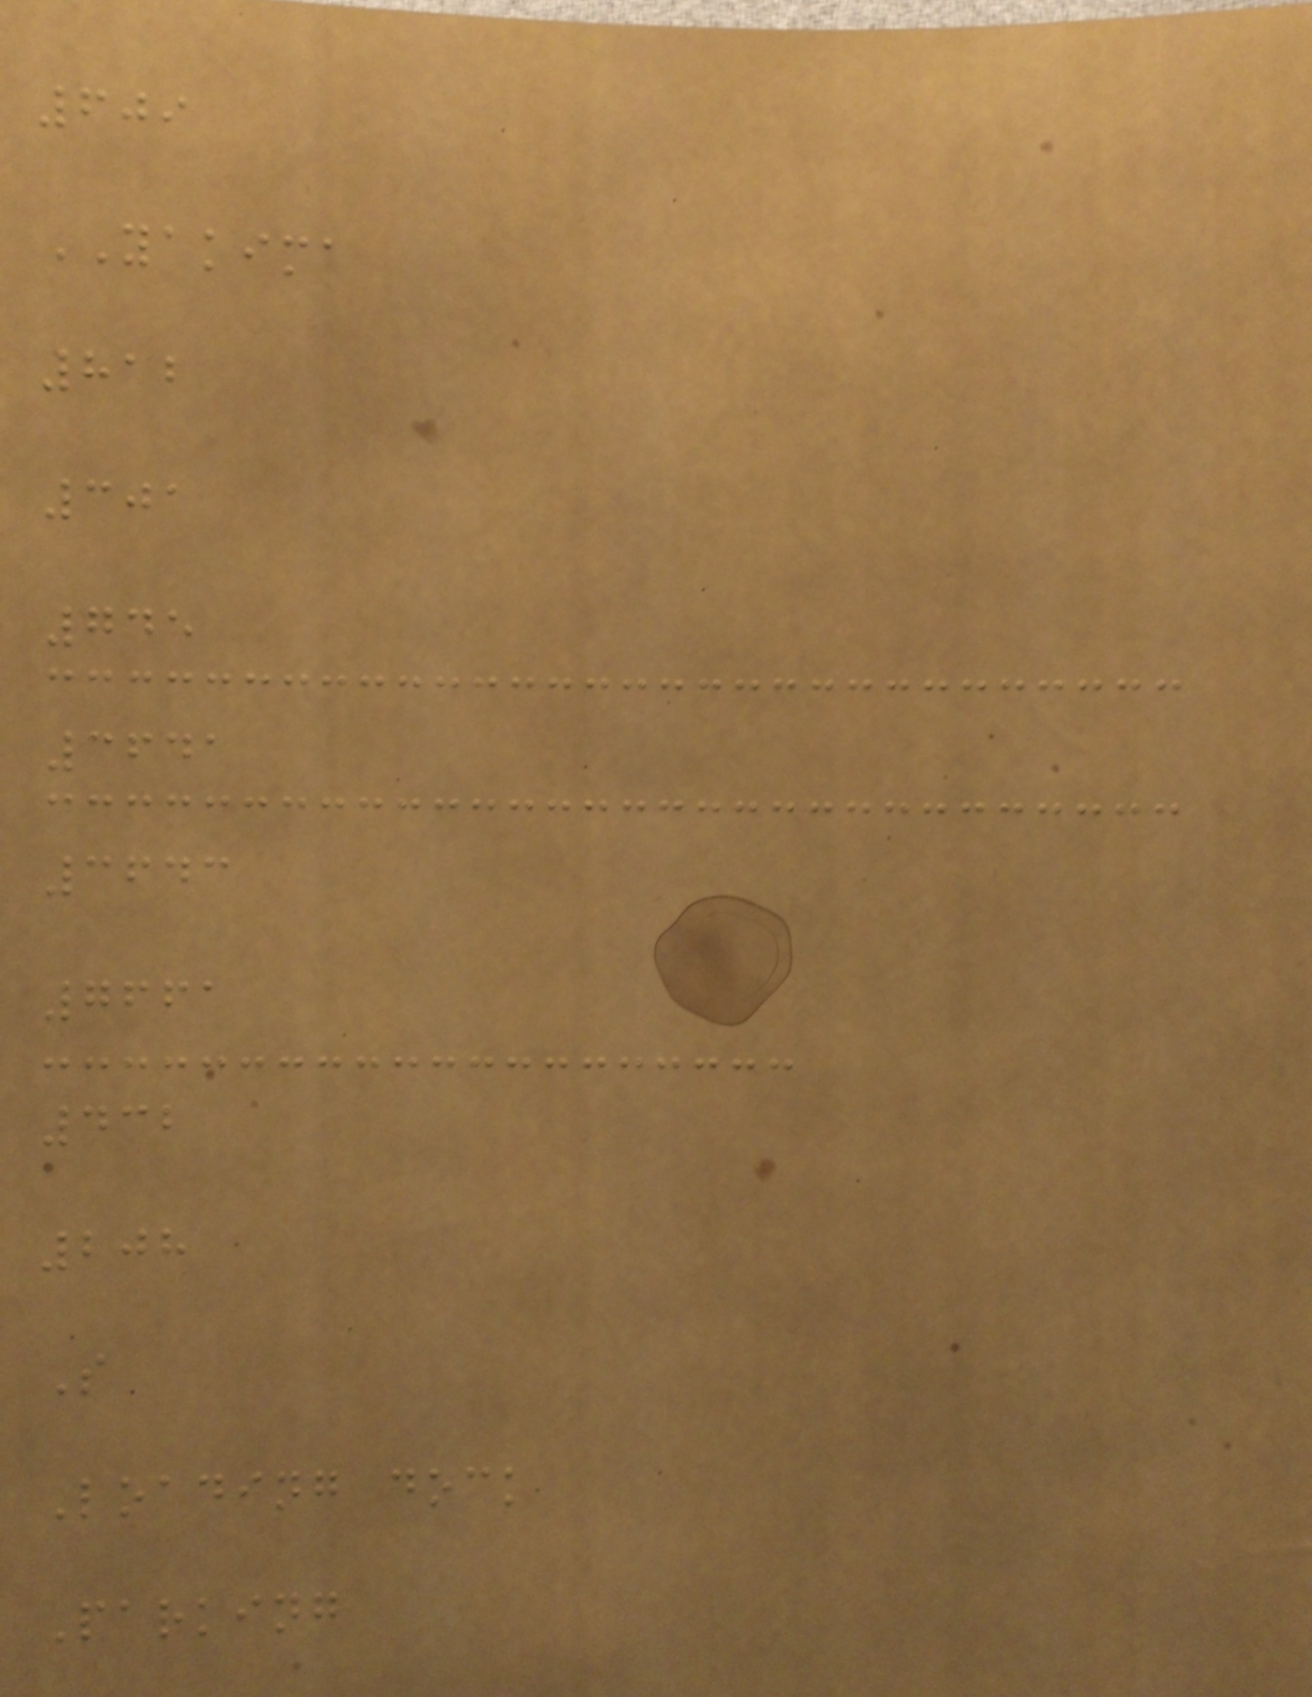609
YAKIMA
812
301
745
3641
3643
7661
432
208
S
Loading dock
Parking
